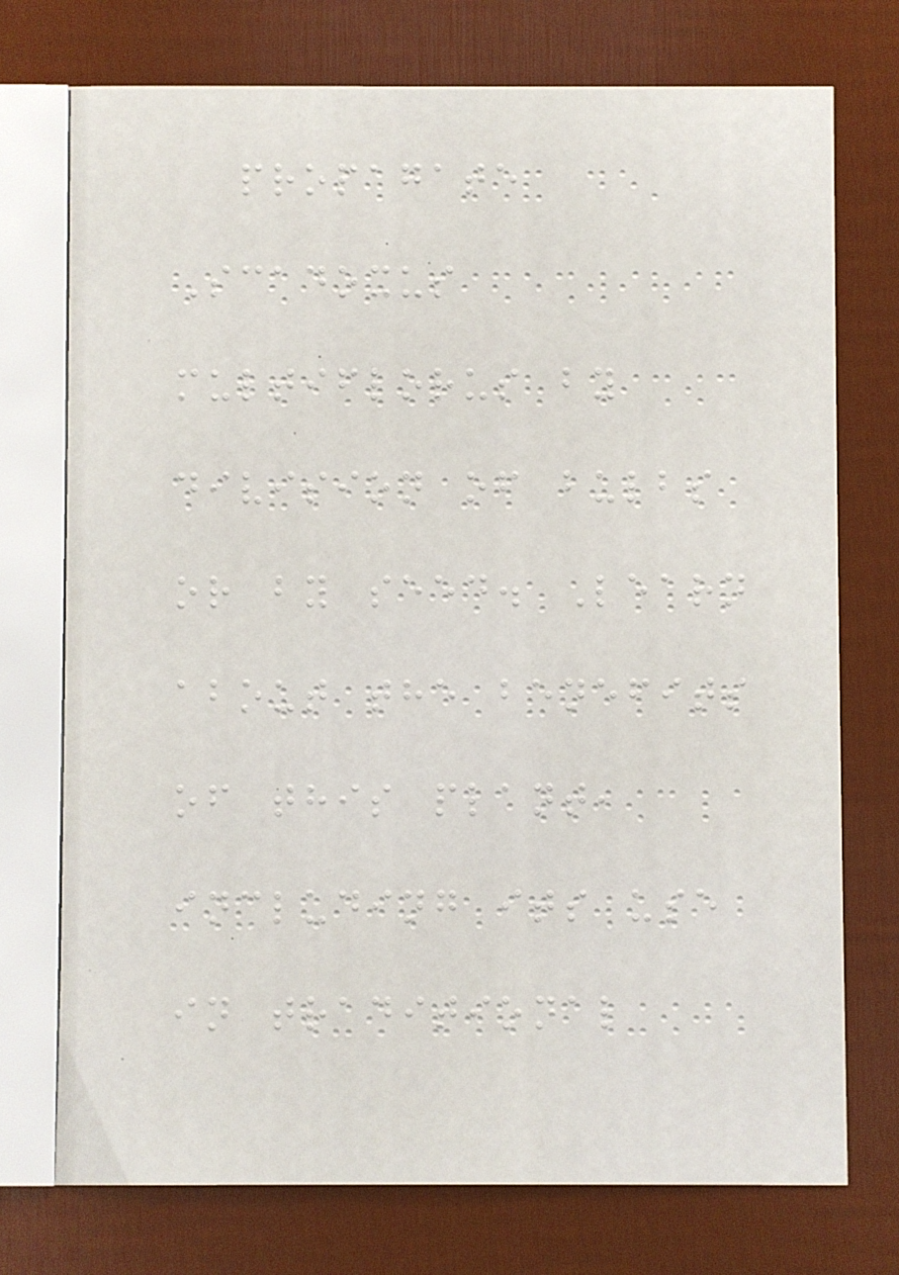propagate
Scadoxus
multiflorus by
division of bulbs
or by seed. Learn
about the benefits
of this plant,
including its use
in traditional
